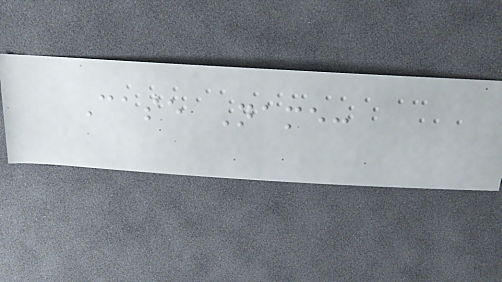Case Name:
